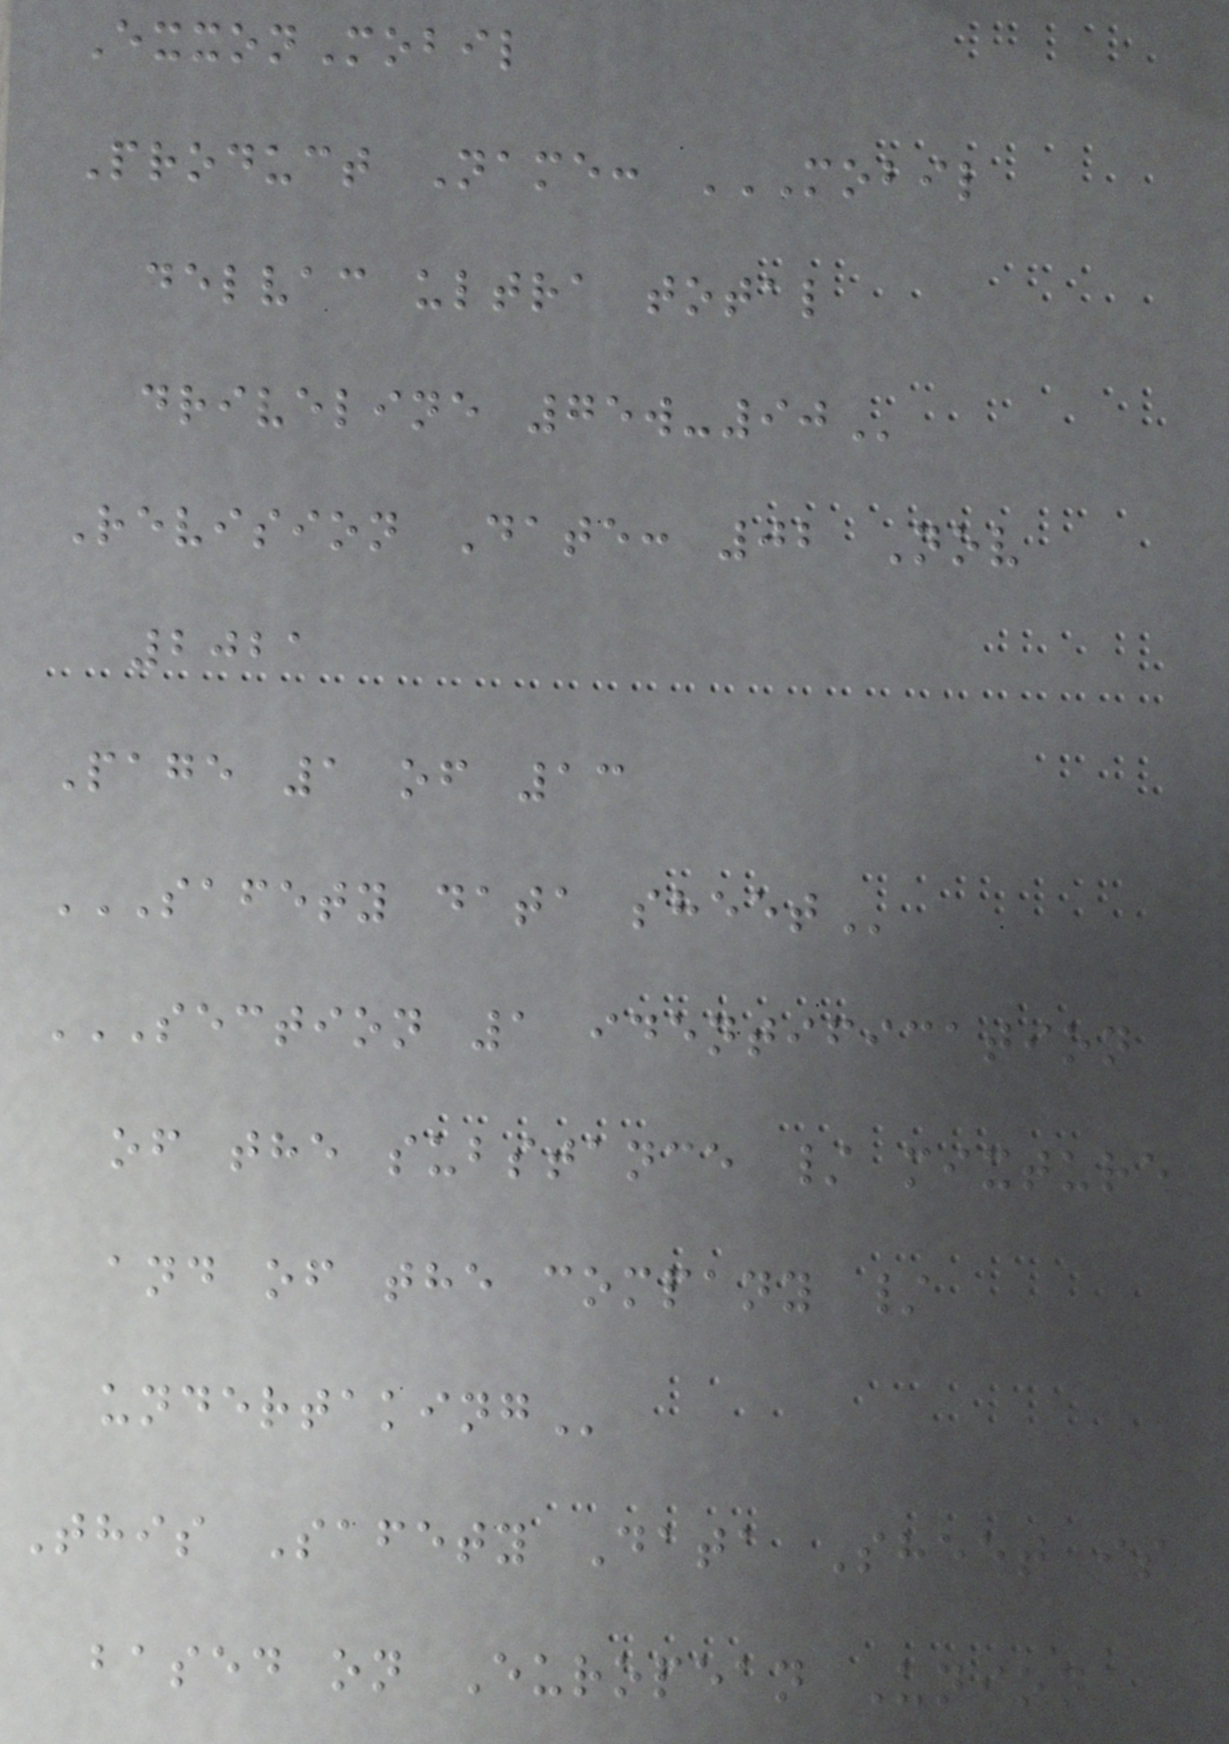ExxonMobil
Product Name: MOBIL
DELVAC ULTRA TOTAL
DRIVELINE 75W-90
Revision Date: 02 Nov
2021
Page 1 of 13
SAFETY DATA SHEET
SECTION 1 IDENTIFICATION
OF THE SUBSTANCE / MIXTURE
AND OF THE COMPANY /
UNDERTAKING
This Safety Data Sheet is
based on European Union
